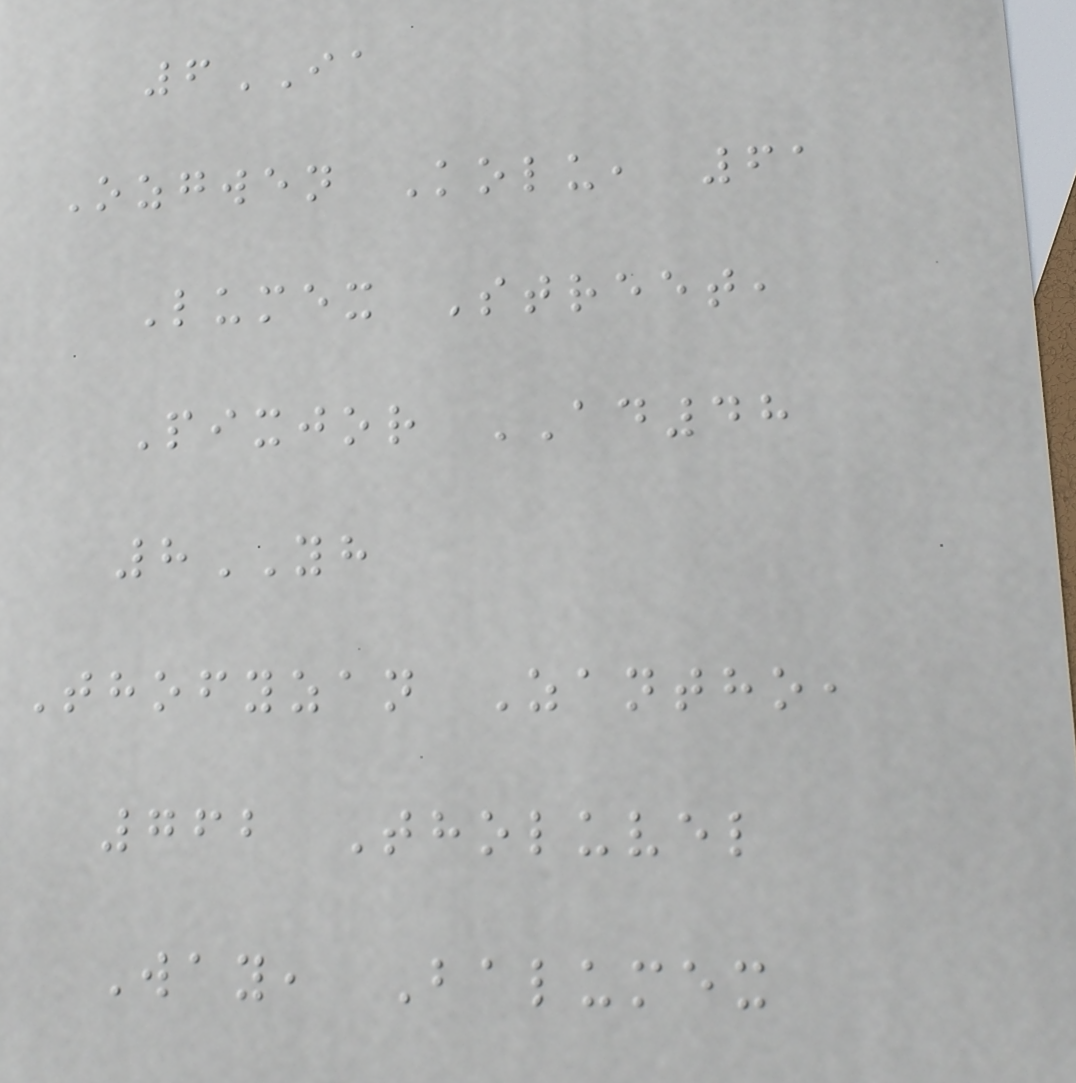6IA
Ozgwen Kolu, 61
Lumex Street,
Pixjor AD48
8YH
Thofyzan Zantho,
762 Tholuvel
Way, Balumex
